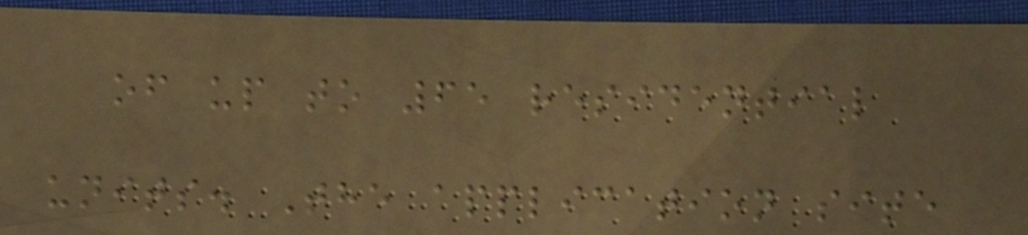of up to 65 residential
units. The application site
